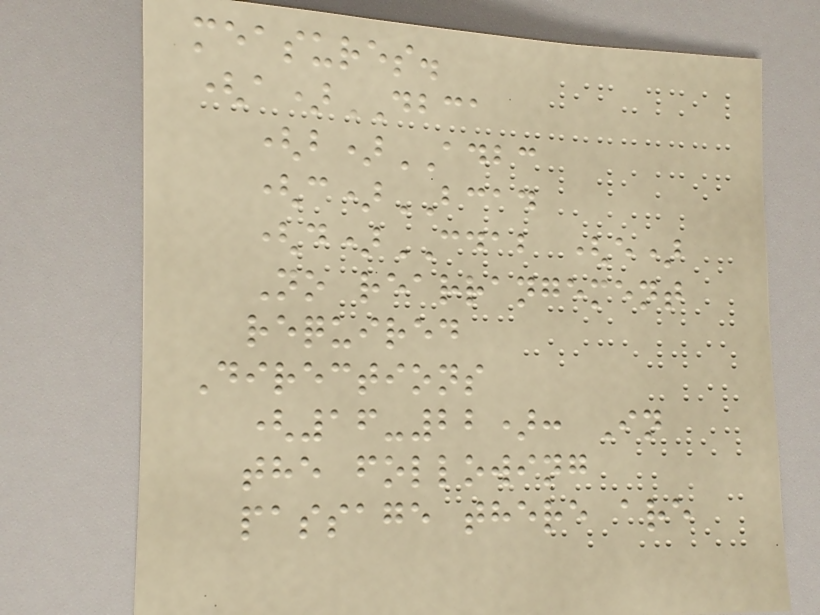measures.
(a)DBCA
(b)ADBC
(c)BCAD
(d)CDAB (e)
No rearrangement
required
Directions
(16-22): In
the following
passage there are
